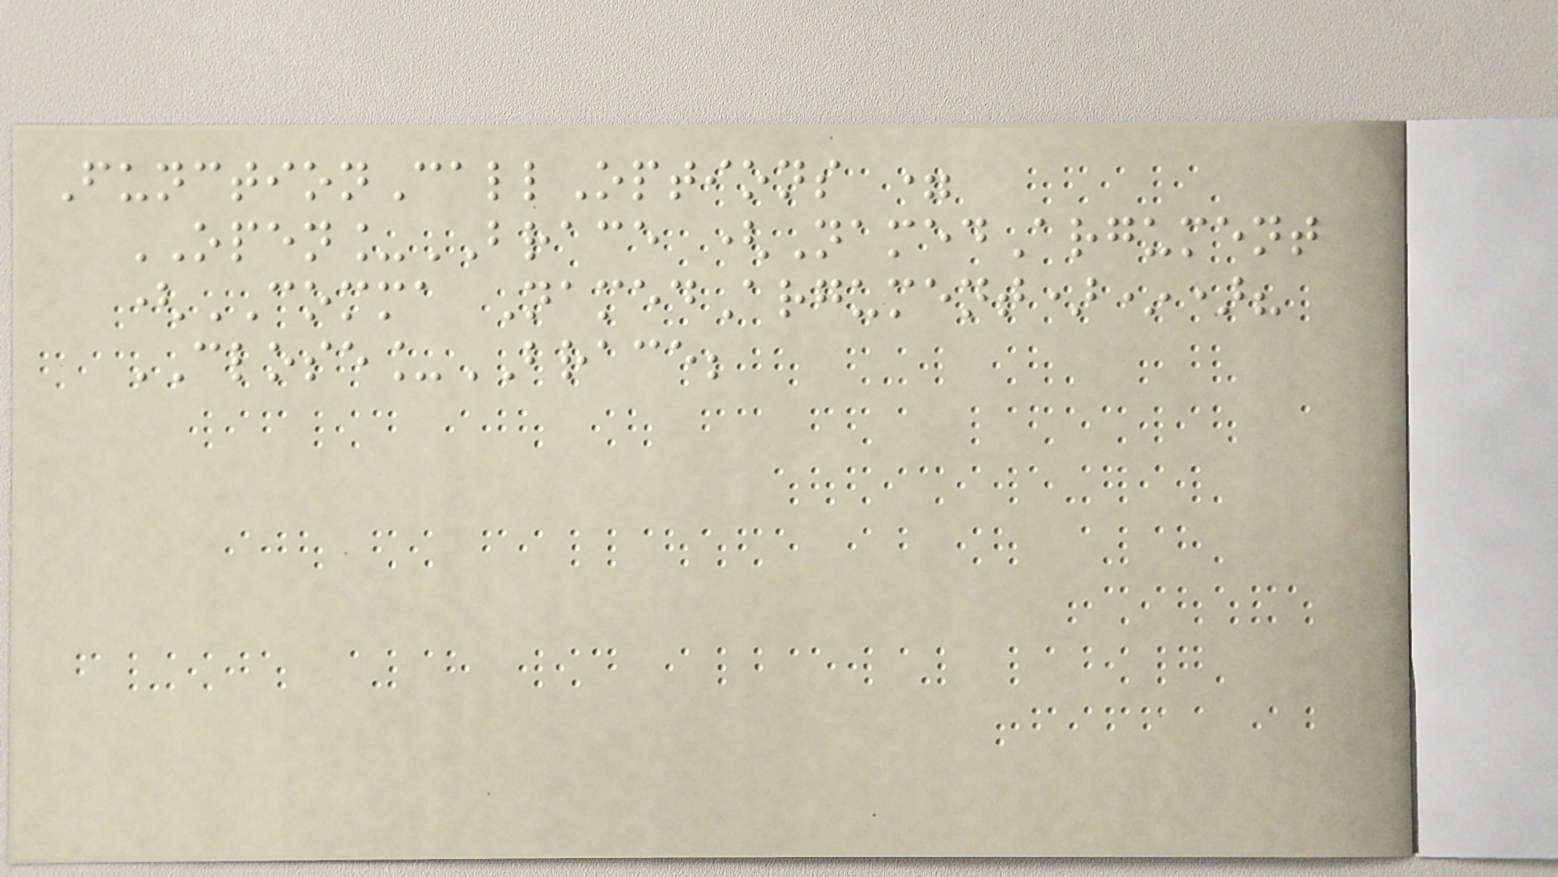FunctionCallOptions =
OPEN_BRACE (NamedArgument
(COMMA NamedArgument)*)?
CLOSE_BRACE;
